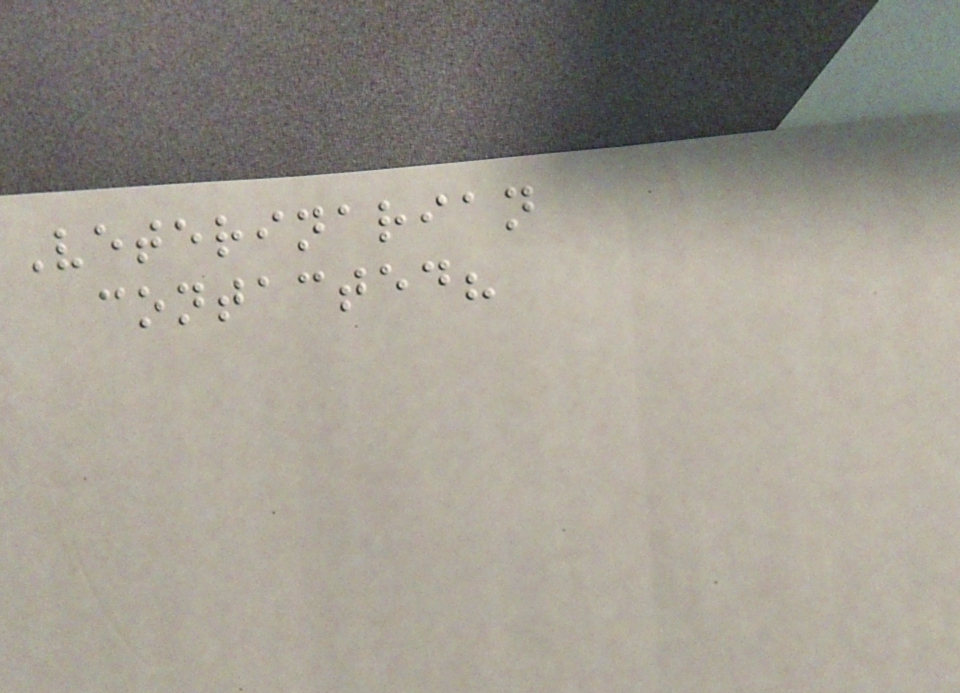Veterinarian
contacted?
